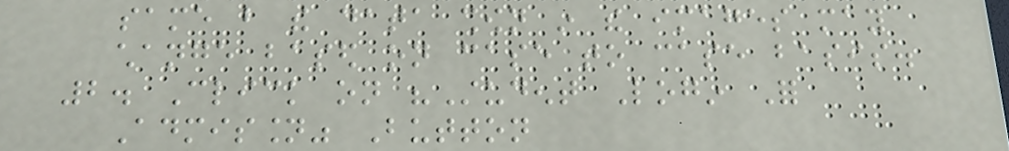same but the data shown in the images may
change based on case to case basis.
2. Click on "Student Login For
Admission" Button
